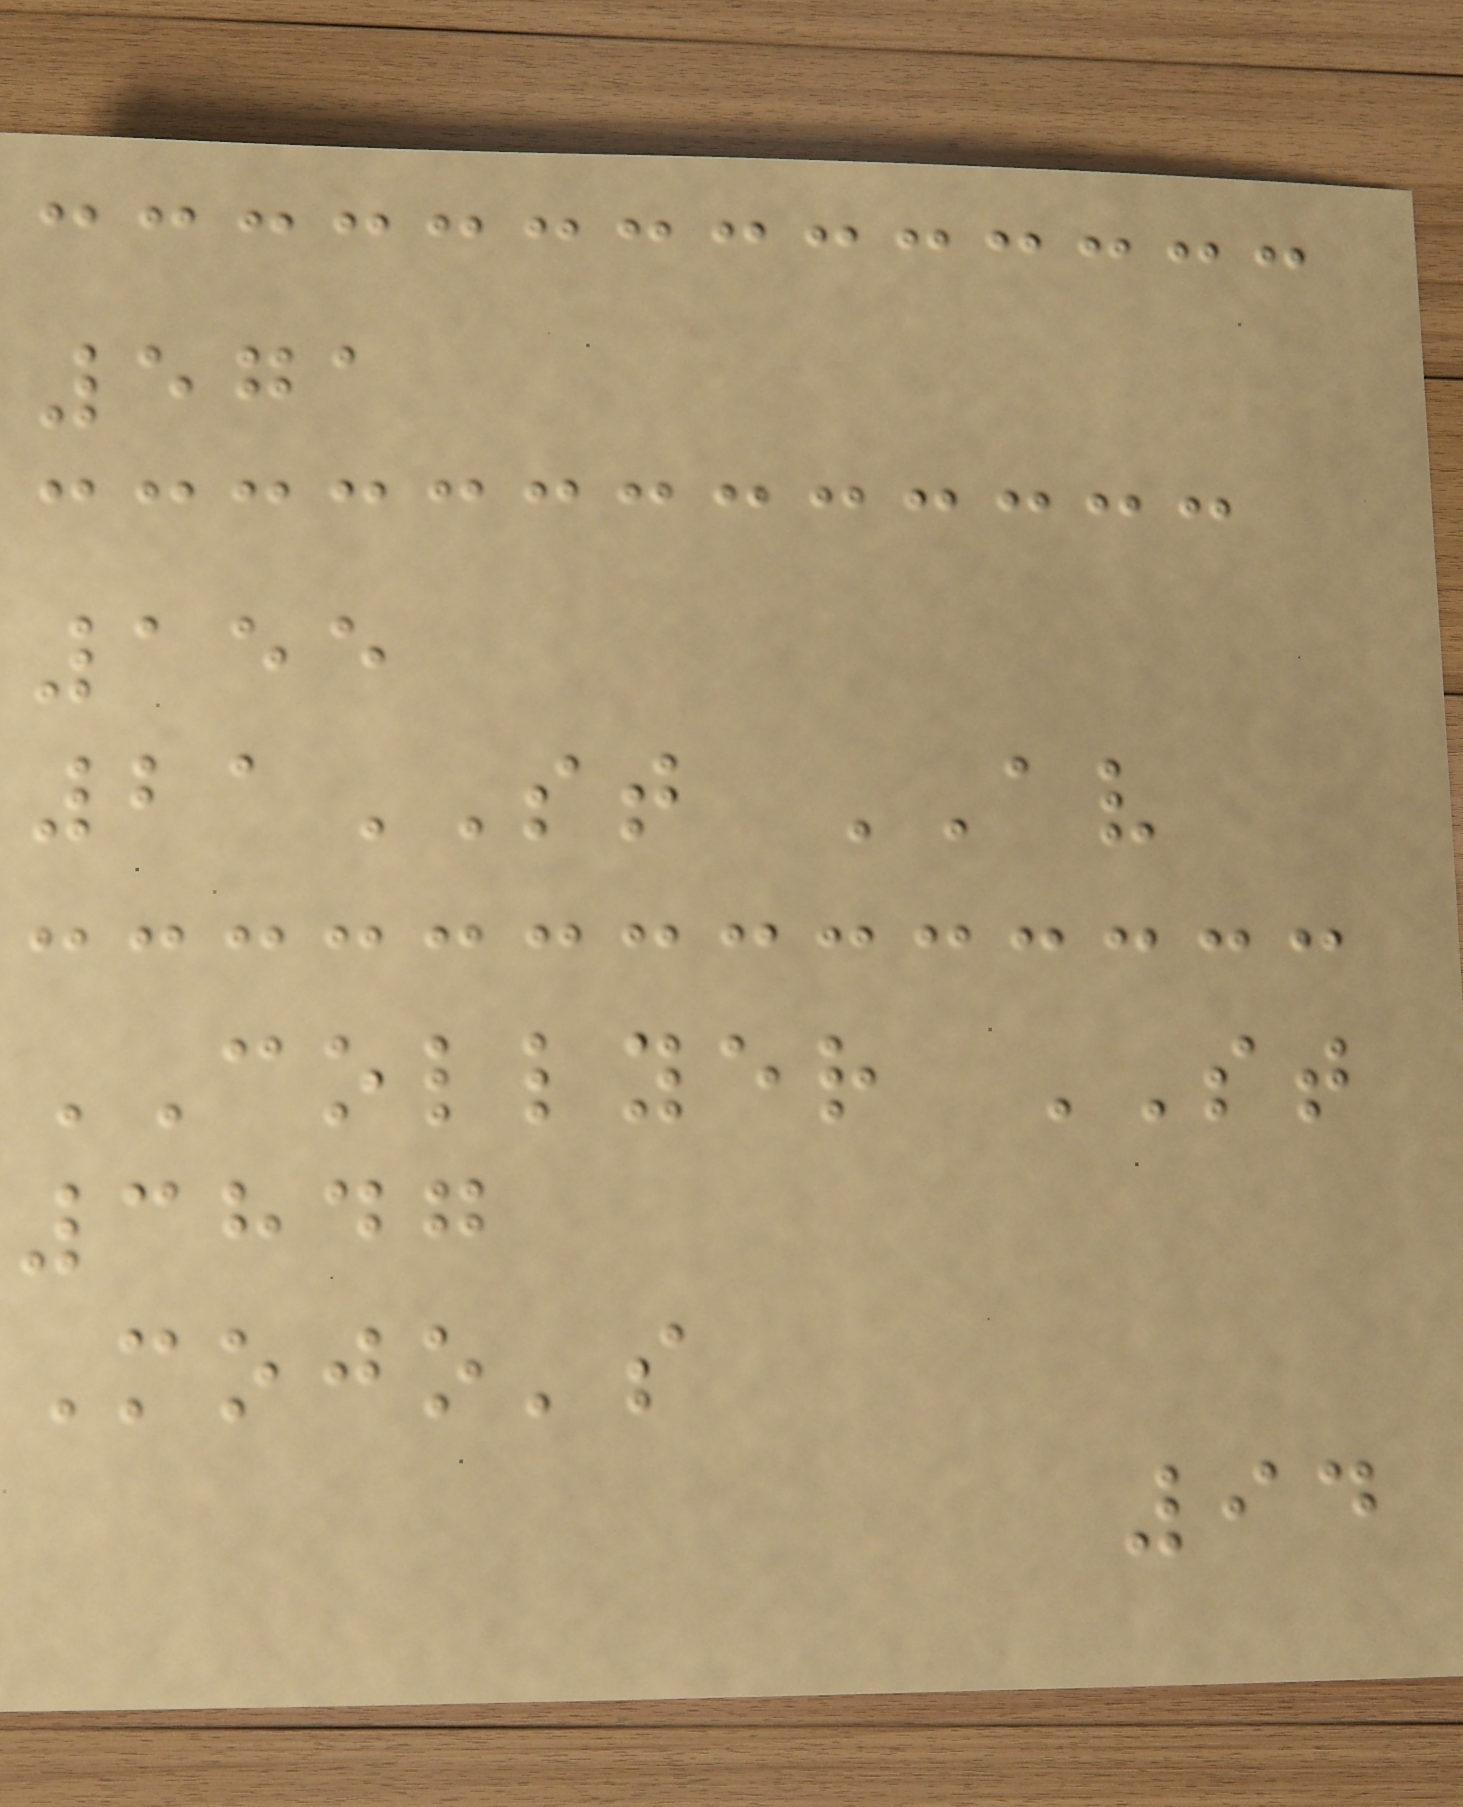571
155
21ST AV
COLLYER ST
3847
Mojo's
94
